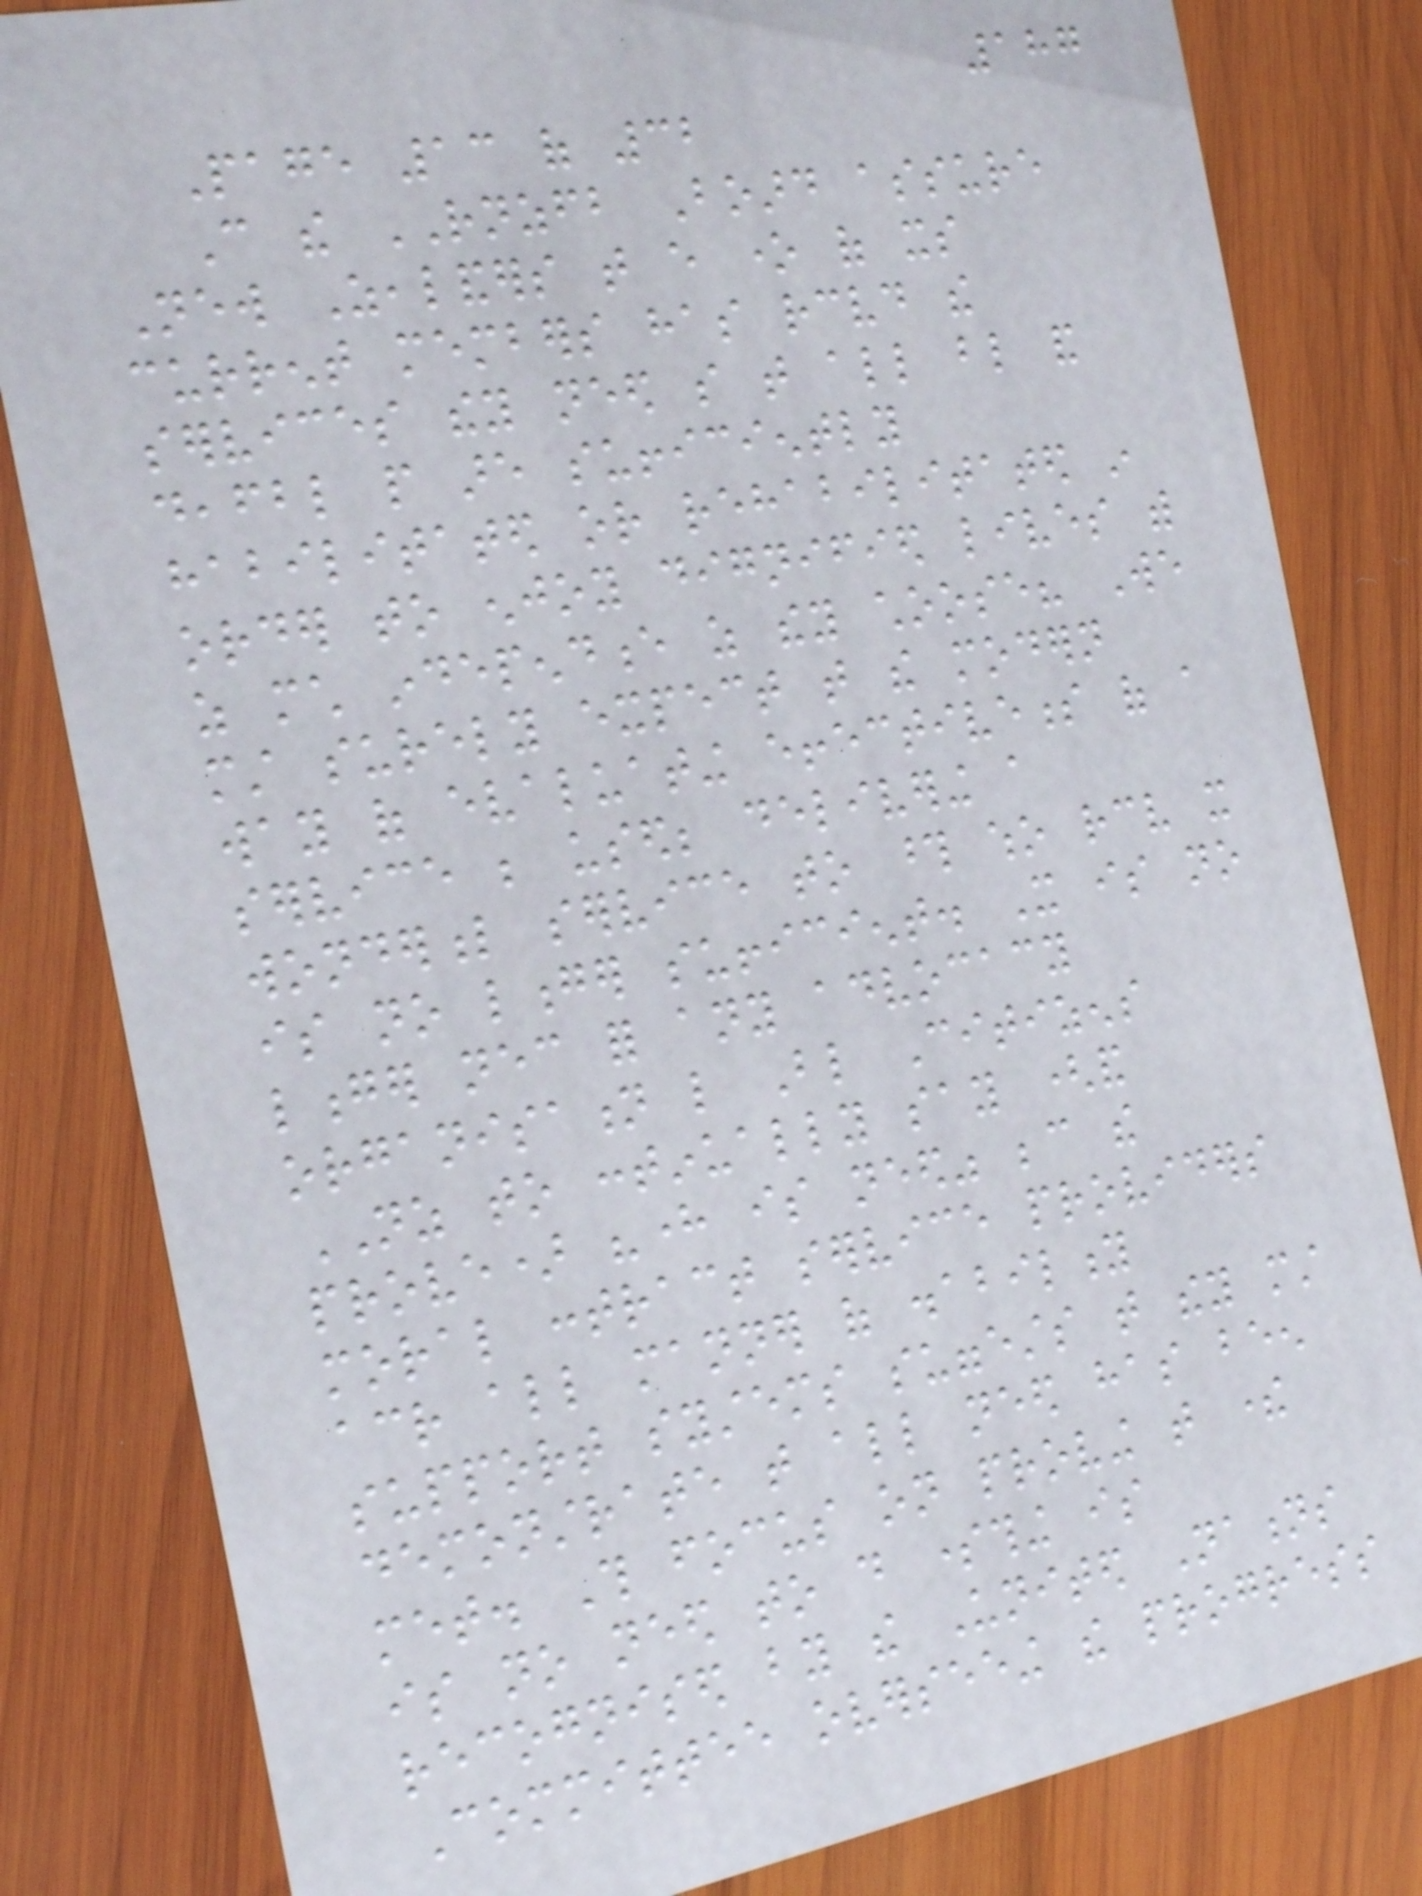187
Page 13 of 32
Can the RNZFB Board assure
New Zealanders that every one of its
current members has received the
services they need so that all blind and
deafblind people are sufficiently
habilitated or rehabilitated in
order to enjoy dignified lives with
as much independence as they choose? We
must surely expect that the modern
way of evaluating effectiveness of a
service be used; delivering a
wonderful service to those who receive it
is no longer sufficient. It is no
longer necessary for any advocacy
organisation like Blind Citizens
NZ to continually say (and
prove) "here is need" because the
moral contract service providers
across all manner of disability
support systems suggests that they must
demonstrate that all need has been
met. This focus on proving that there
is no need to do something is
recognised by the United Nations
Committee overseeing the progress
